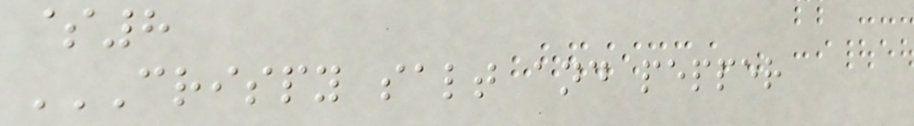$8
CRISPY SALT AND PEPPER
